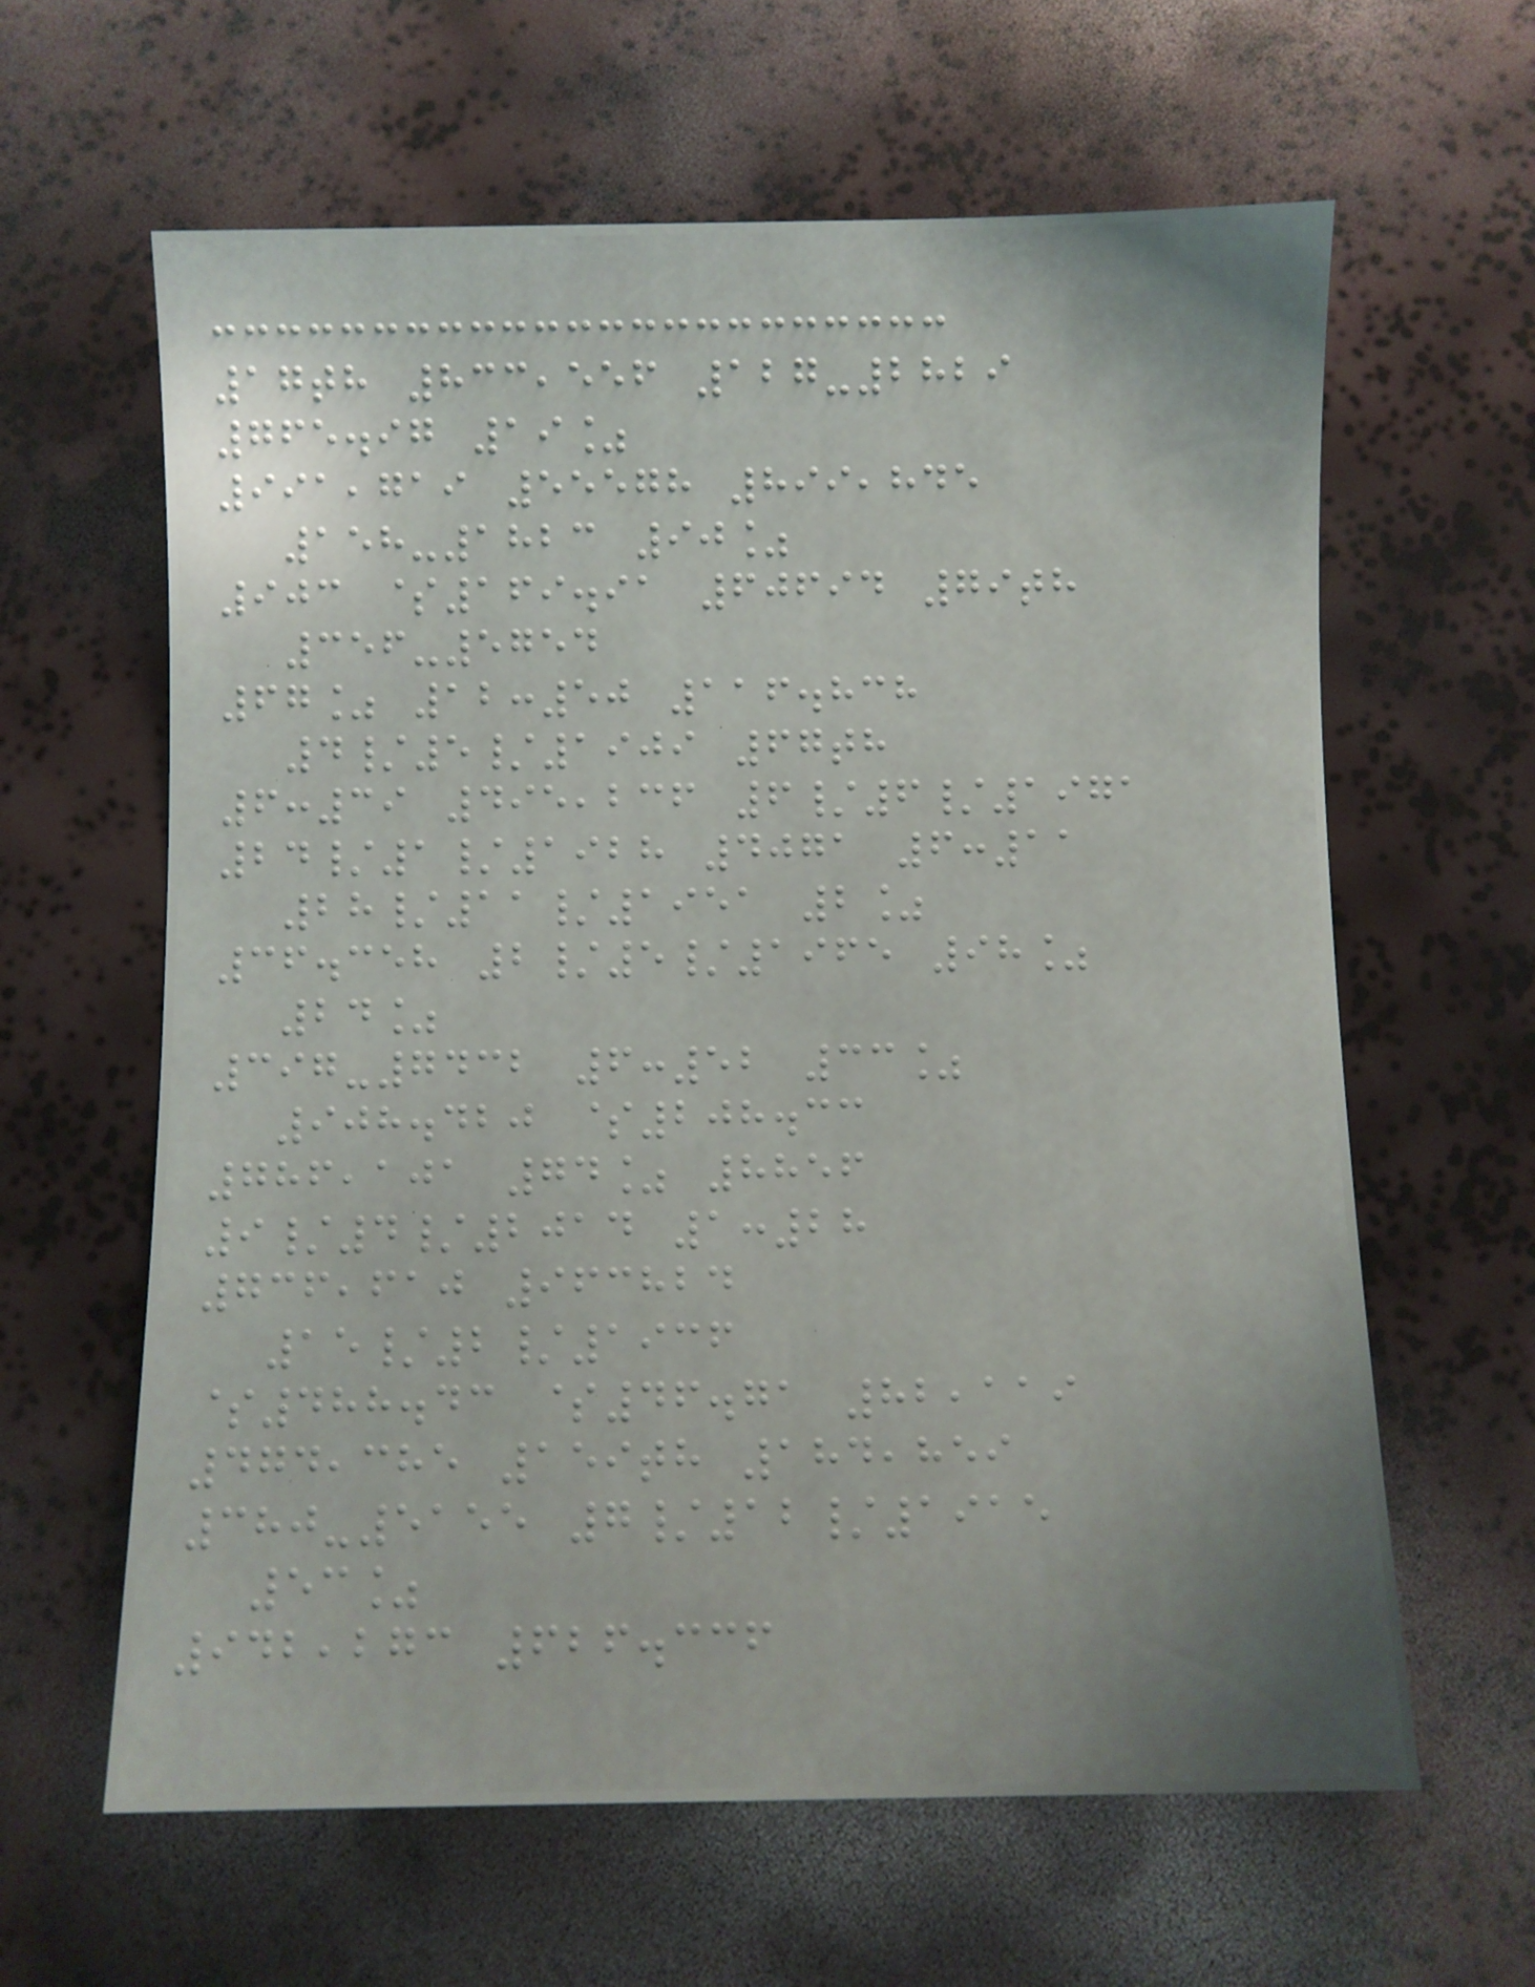17th 833,556 127-2829
765.97 19%
991,719 55578 899,845
158-1823 90%
903 $169.91 60694 79th
356-5754
67% 12:50 116.838
4/5/1909 67th
6:39 495,236 6/6/1971
24/1/1928 4071 6:11
28/11/1951 2%
36.358 2/5/1965 98%
24%
397-7432 6:52 33%
908.420 $208.33
786,101 74% 8856
9/4/2014 1:28
736,610 963824
15/2/1936
$488.43 $46.71 82,119
474,385 159th 184,859
380-5155 7/12/1915
53%
942,273 626.336
